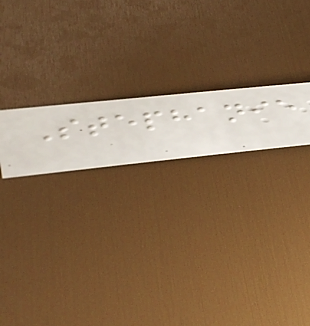Stephanie
